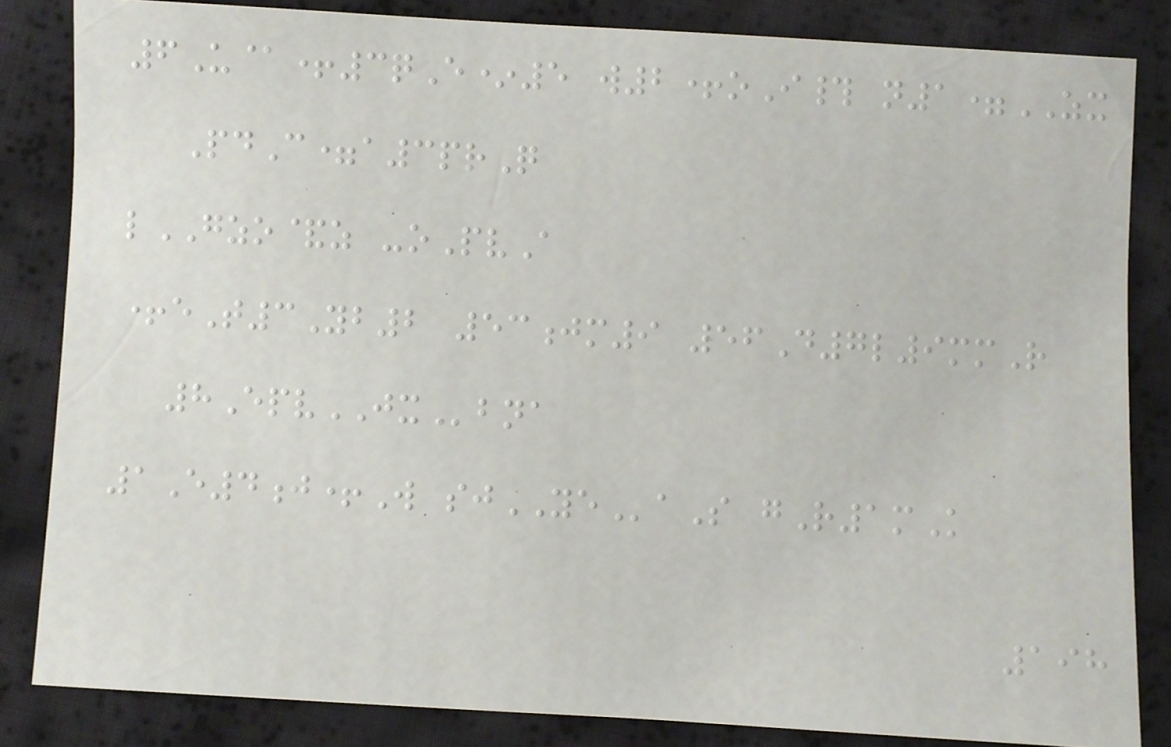6U@+3qE*5 w2+oI# n1=ZX
PdC=a3prQ
lGZO&z -oPvA
+eT3Yb2 53jm9 56D7l9mmR
8EpvJXbna
1E4j+W sjYEaS gR1mK
198
